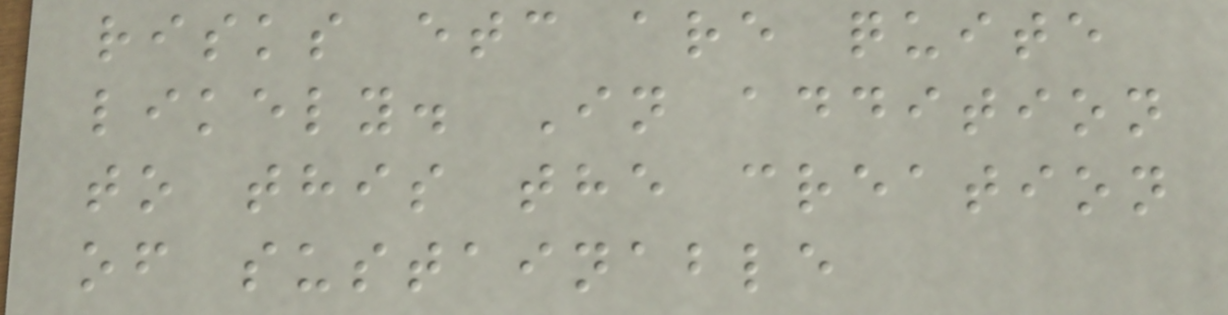risks etc are quite
likely. In addition
to this the creation
of sustainable
